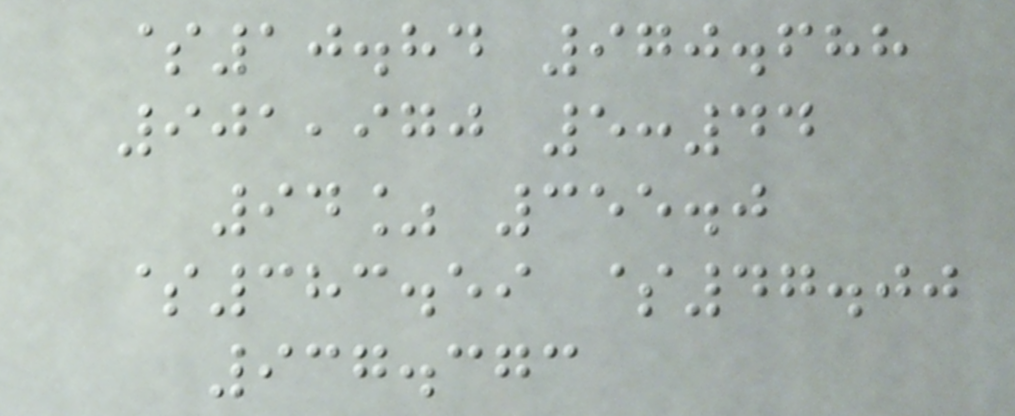$10.84 970.688
901,970 5:44
94% 355.0
$383.59 $47.00
937.373
